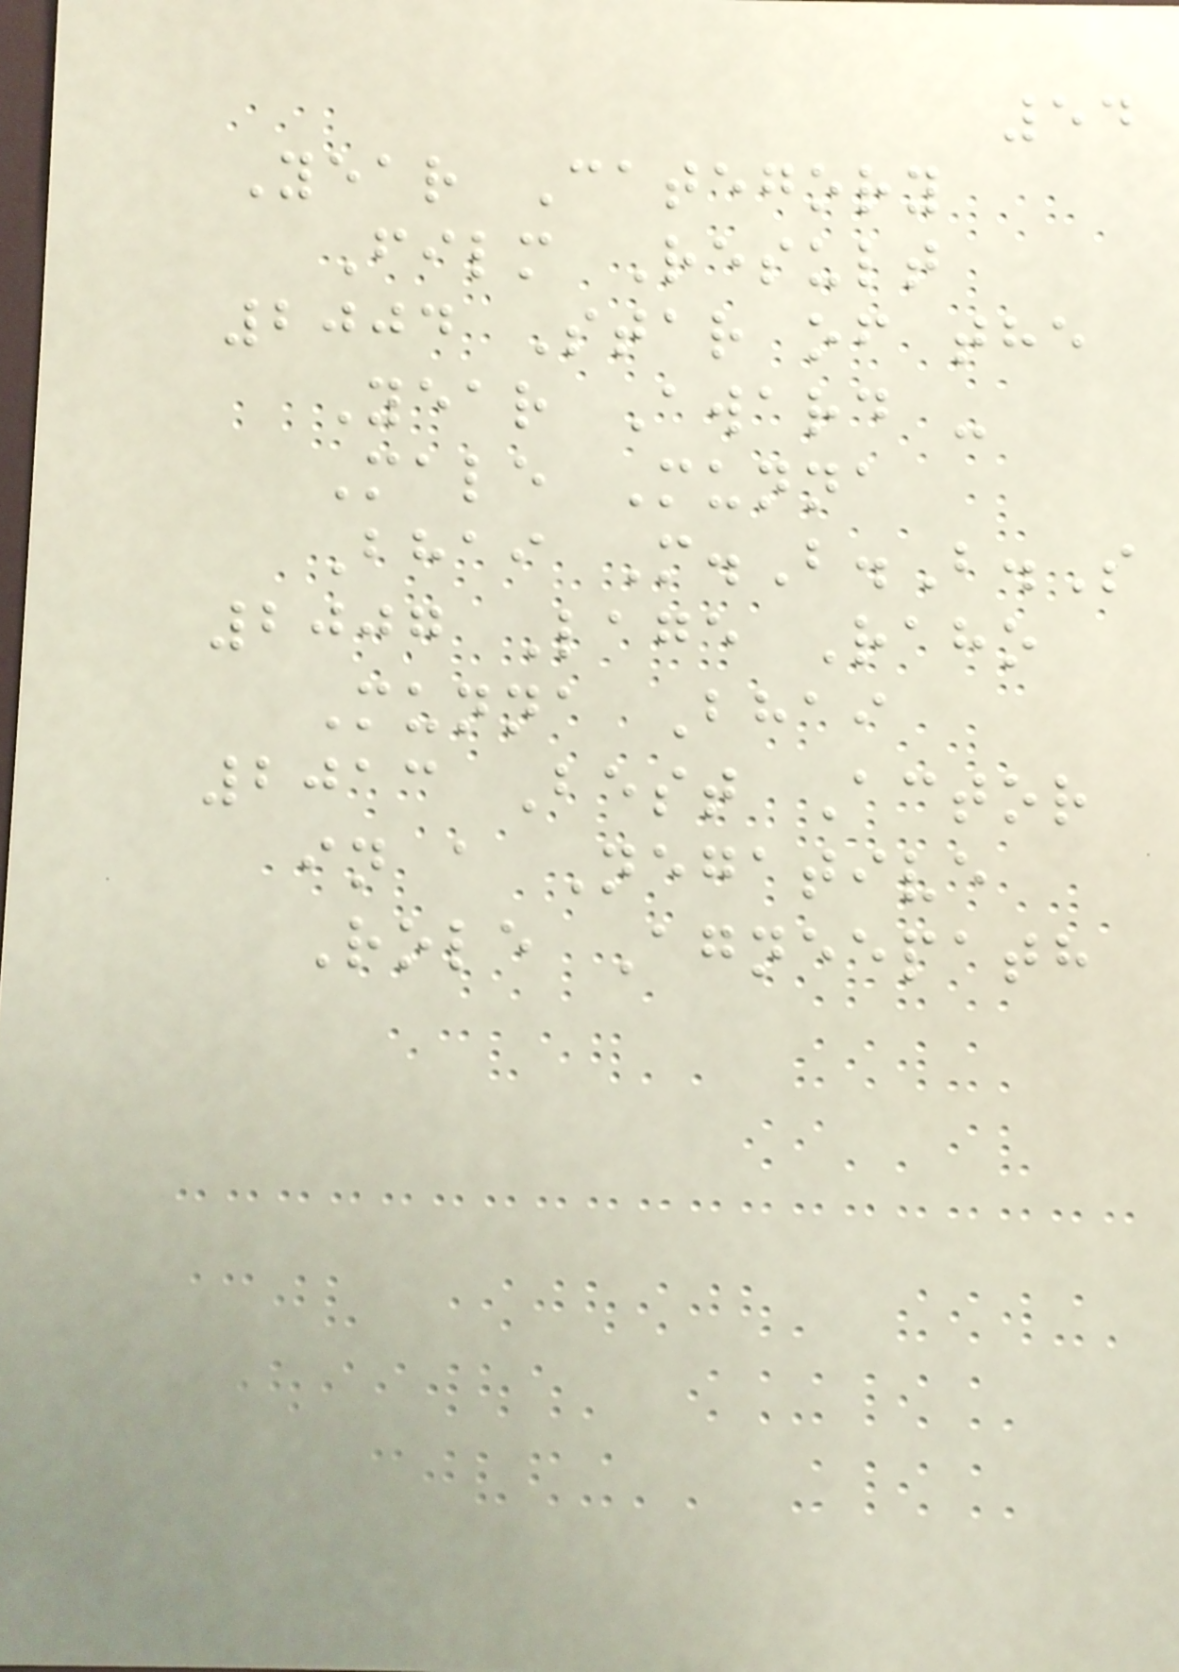54
Year Category
Film Result
2004 Star of the
Year Award -
Male Munna
Bhai M.B.B.S
2007 Lage Raho
Munna Bhai
2013 Best Actor
in a Negative
Role Agneepath
